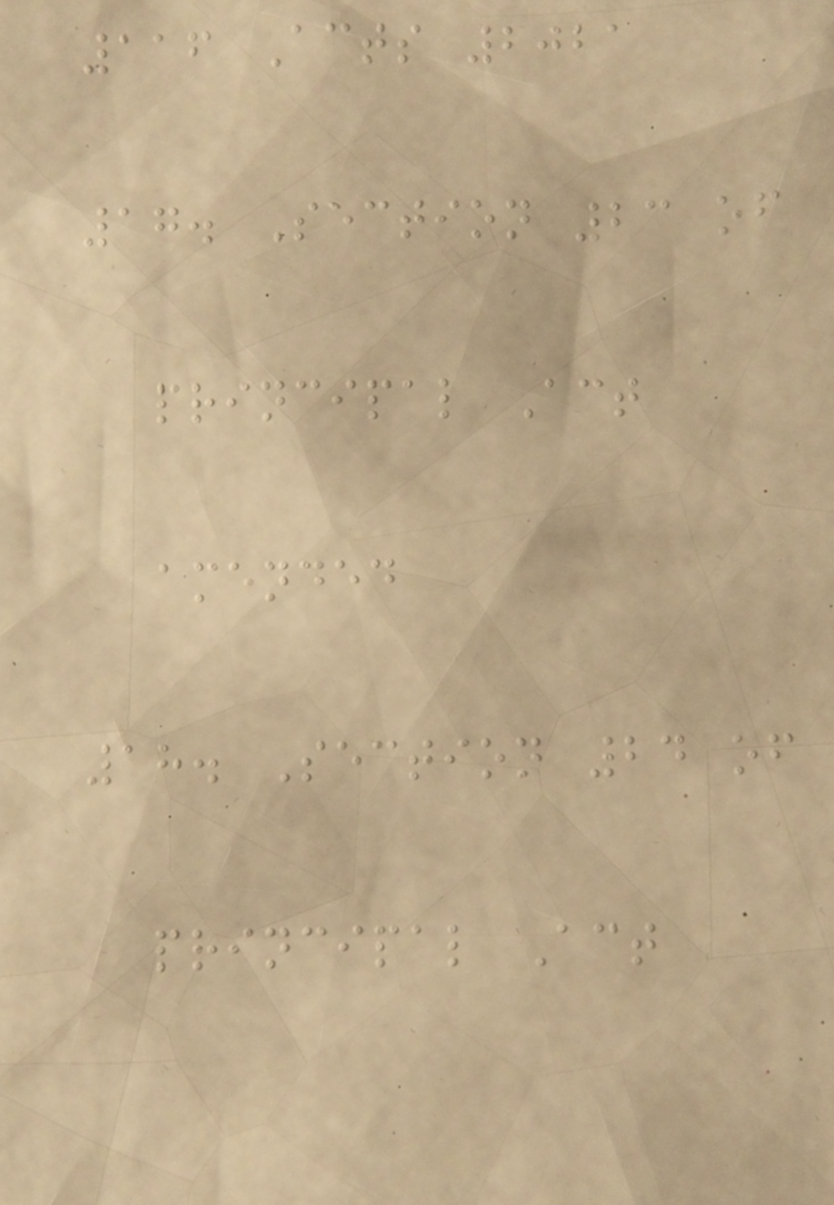116 Acts 2021
17. Section 23 of
principal Act
amended
18. Section 24 of
principal Act
